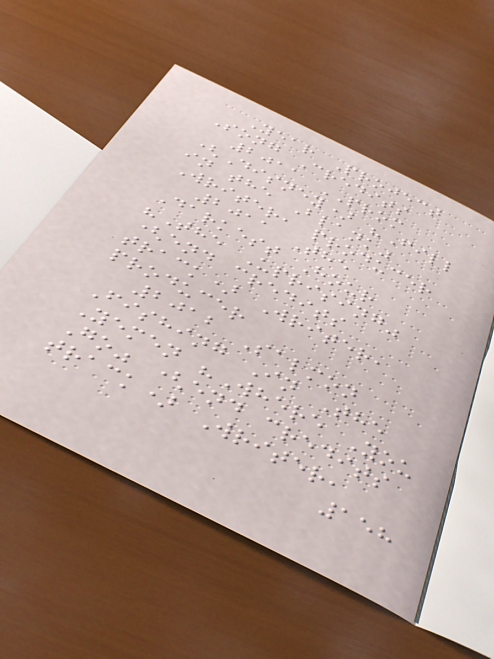Year Project
Song Credits
2011 PROM
(Disney) "Fill
in the Blank"
Writer, producer
2011 The
Darkest Hour
"The Uprising"
(end credits
track) Writer,
producer
2012 Salmon
Fishing In The
Yemen "Where You
Go" (end credits
track) Writer,
158
